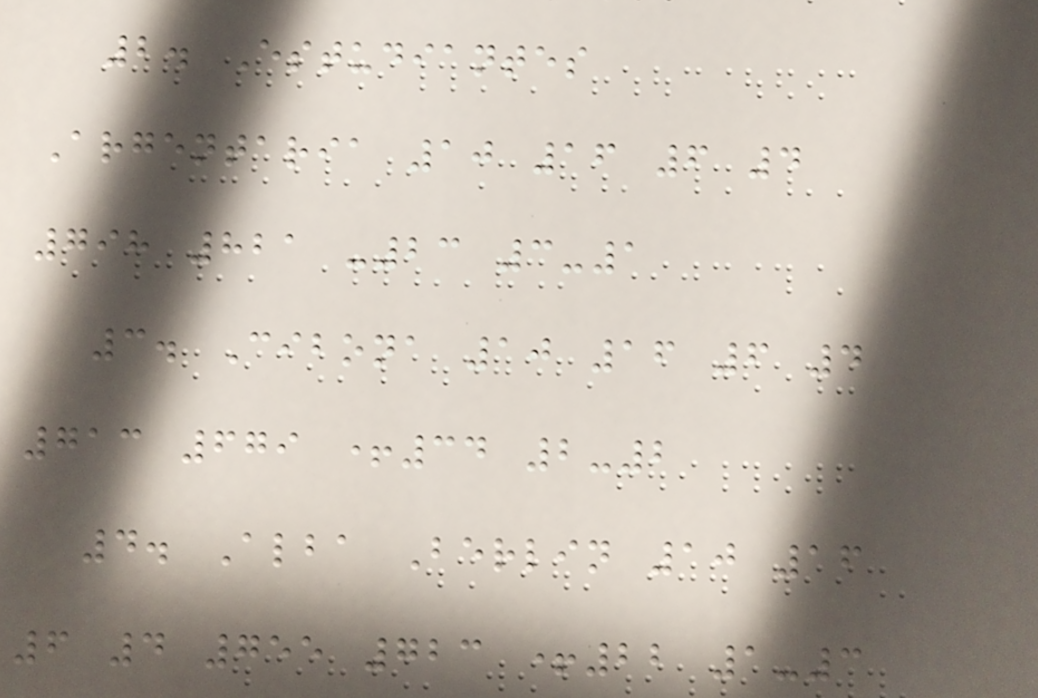2. Estudiantes
Argentaria 10 16 6 4
798 821 -23 3-1
3. Cibona 10 16 6 4
713 679 +34 2-2
4. Alba Berlin 10 16
6 4 755 723 +22 1-3
